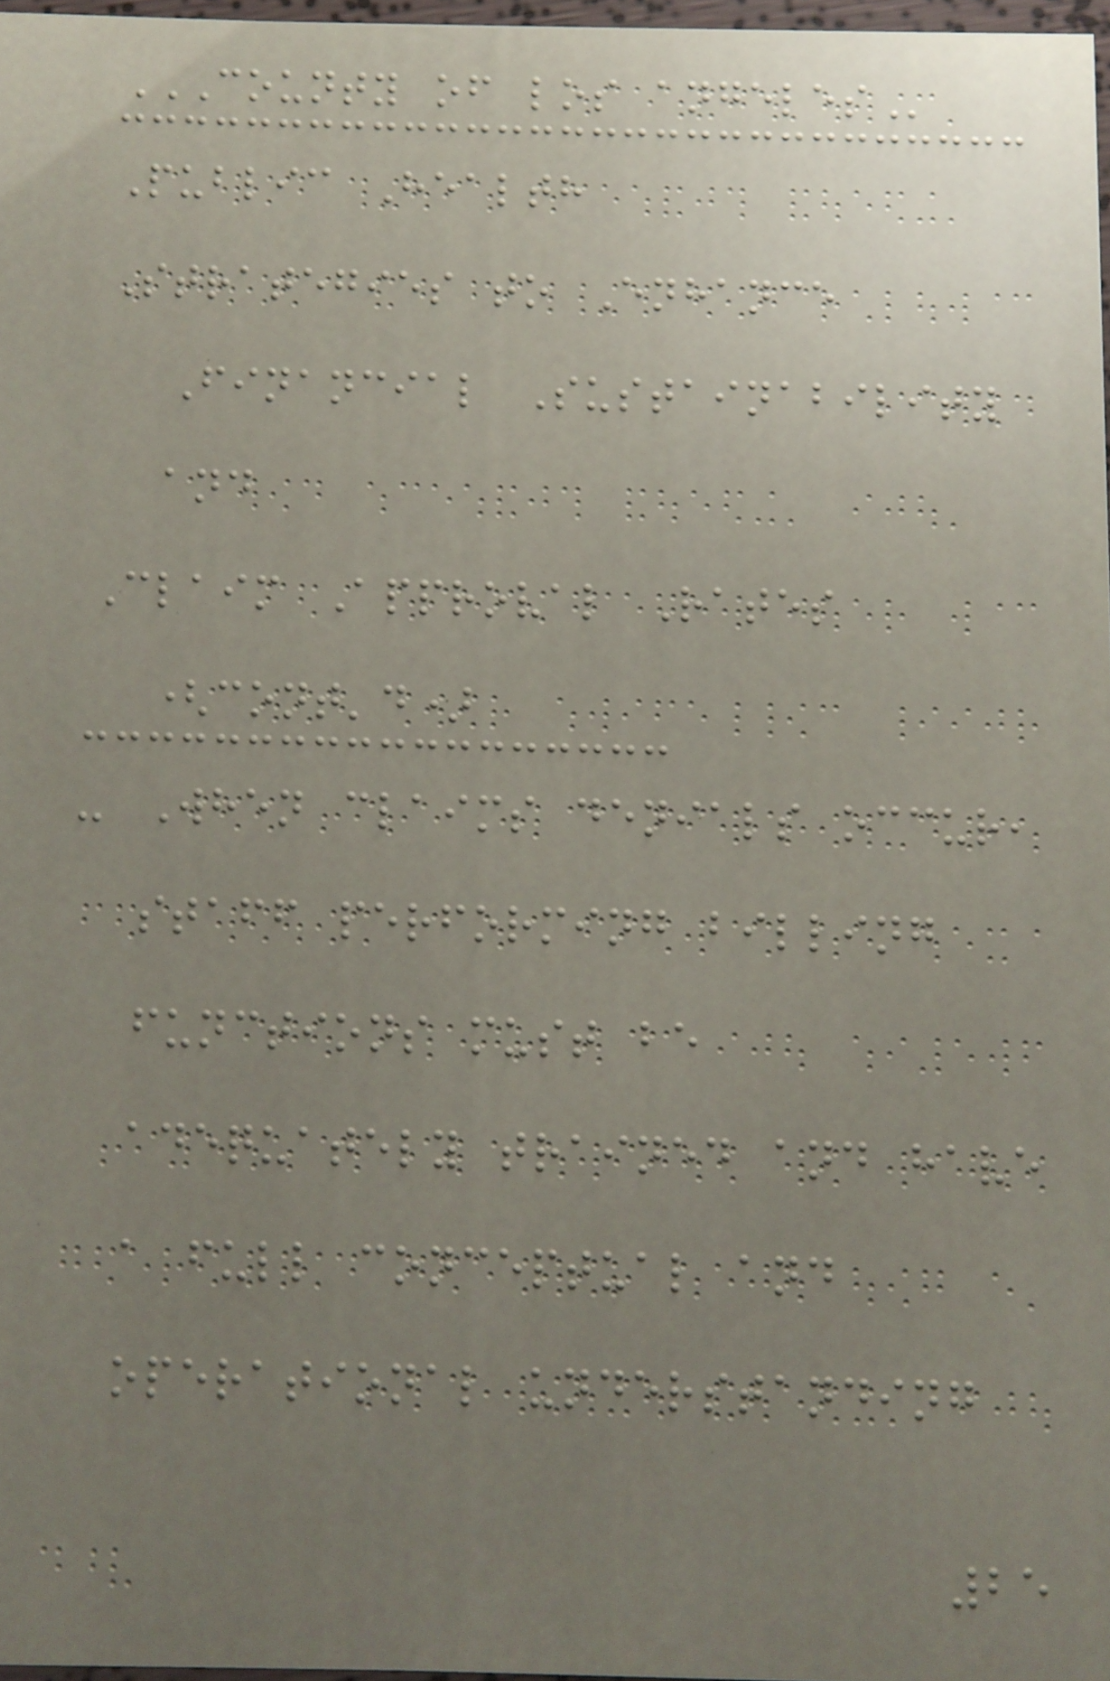COUNTY OF LOS ANGELES
Public Health
Strategies to Enhance
Financial Sustainability
and
Claim Approval Rates
(cont'd)
- When claims denials occur,
staff performing billing
functions must be
adequately trained and have
a full conceptual and
operational understanding
25
